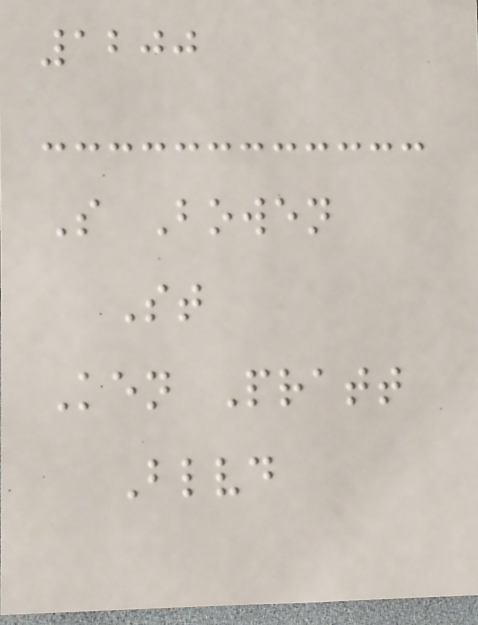1200
S Bowen
St
Ken Pratt
Blvd
